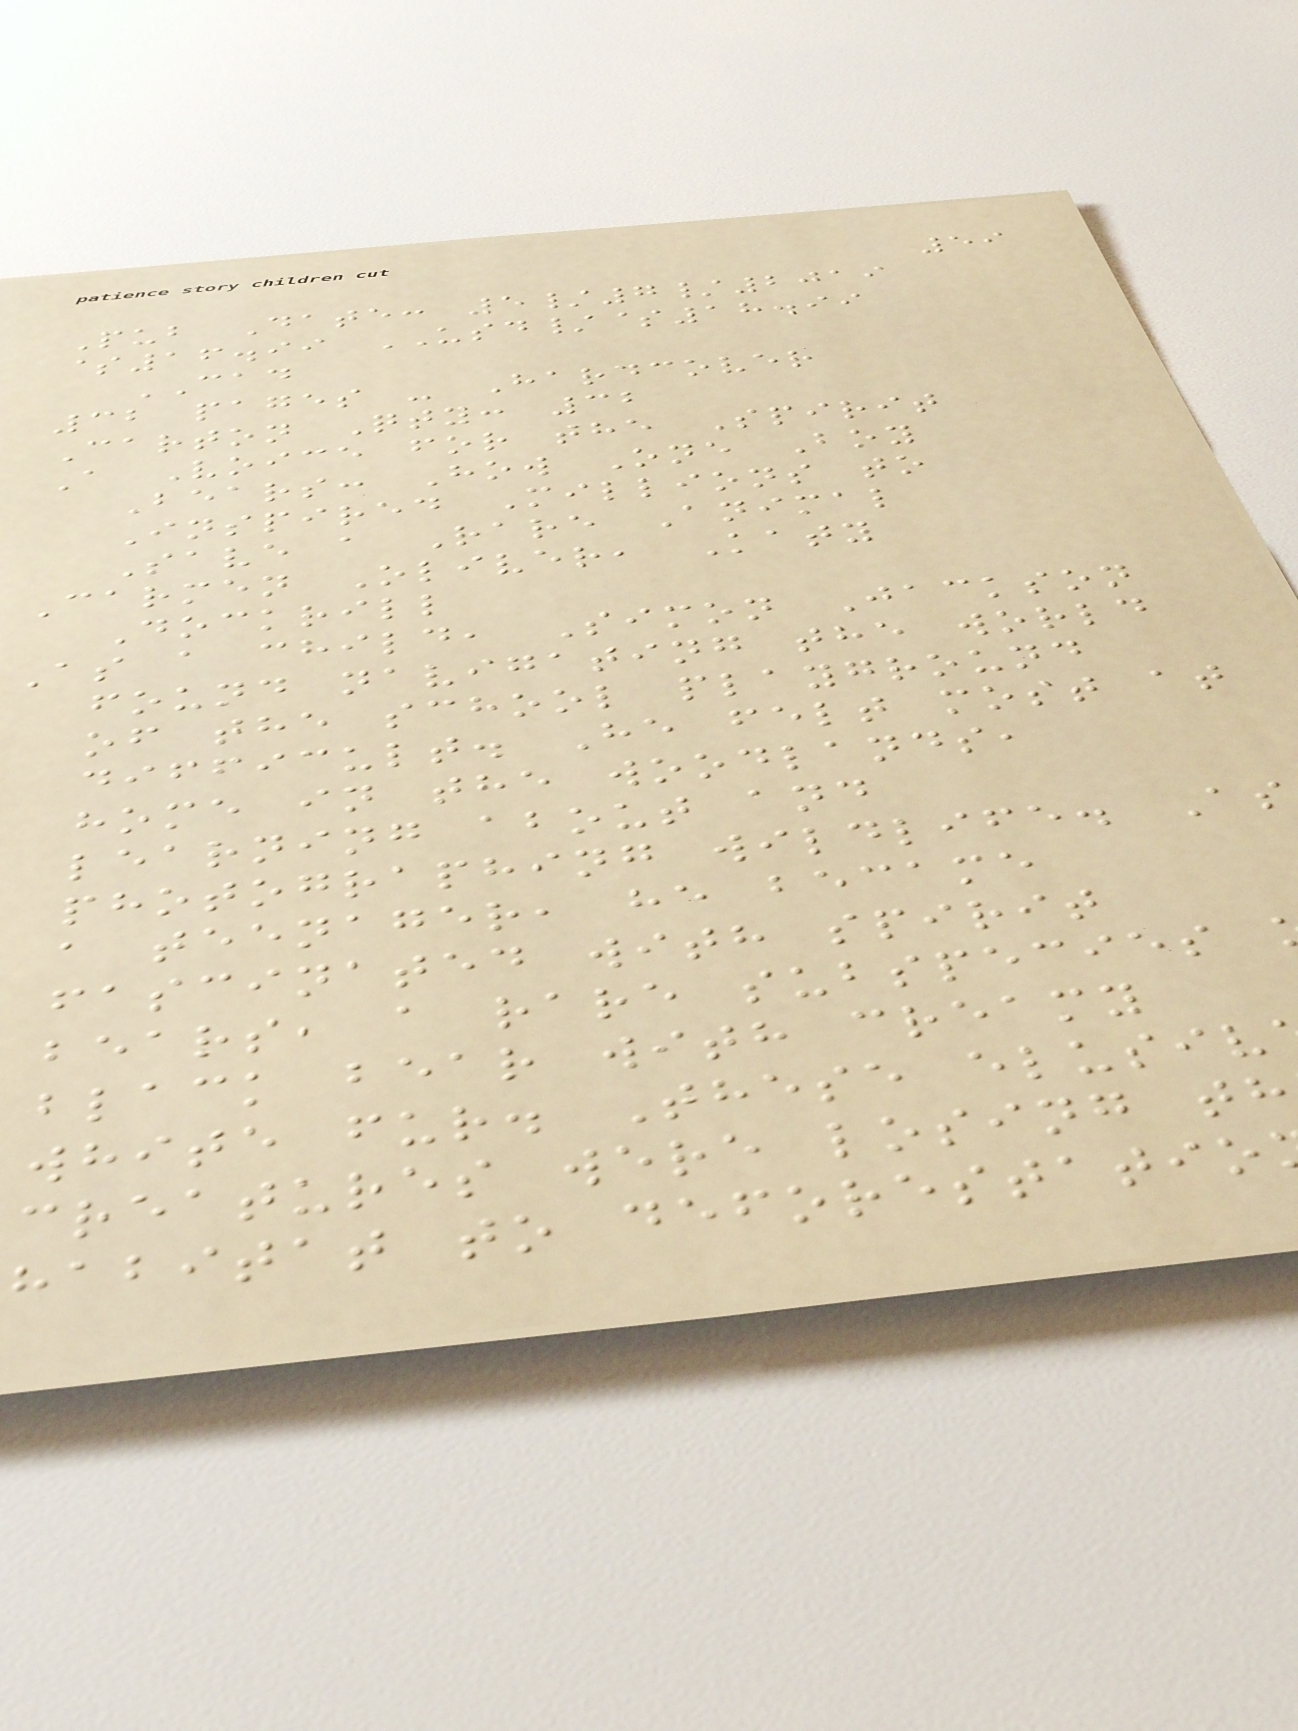59
Pub Date: 5/7/2019
$16.99 USD/$18.99
CAD
32 pages - Hardcover
Carton Qty: 32
A Voice for the Spirit
Bears: How One Boy
Inspired Millions to
Save a Rare Animal
Carmen Oliver, Katy
Dockrill
As a child, Simon Jackson
found navigating the world
of the school playground
difficult. He felt most at
home in the woodlands,
learning about and
photographing wildlife. As
a teenager, he became
fascinated with spirit
bears, a rare subspecies
black bear with creamy
white fur. These elusiv
creatures were losing th
habitat to deforestatio
